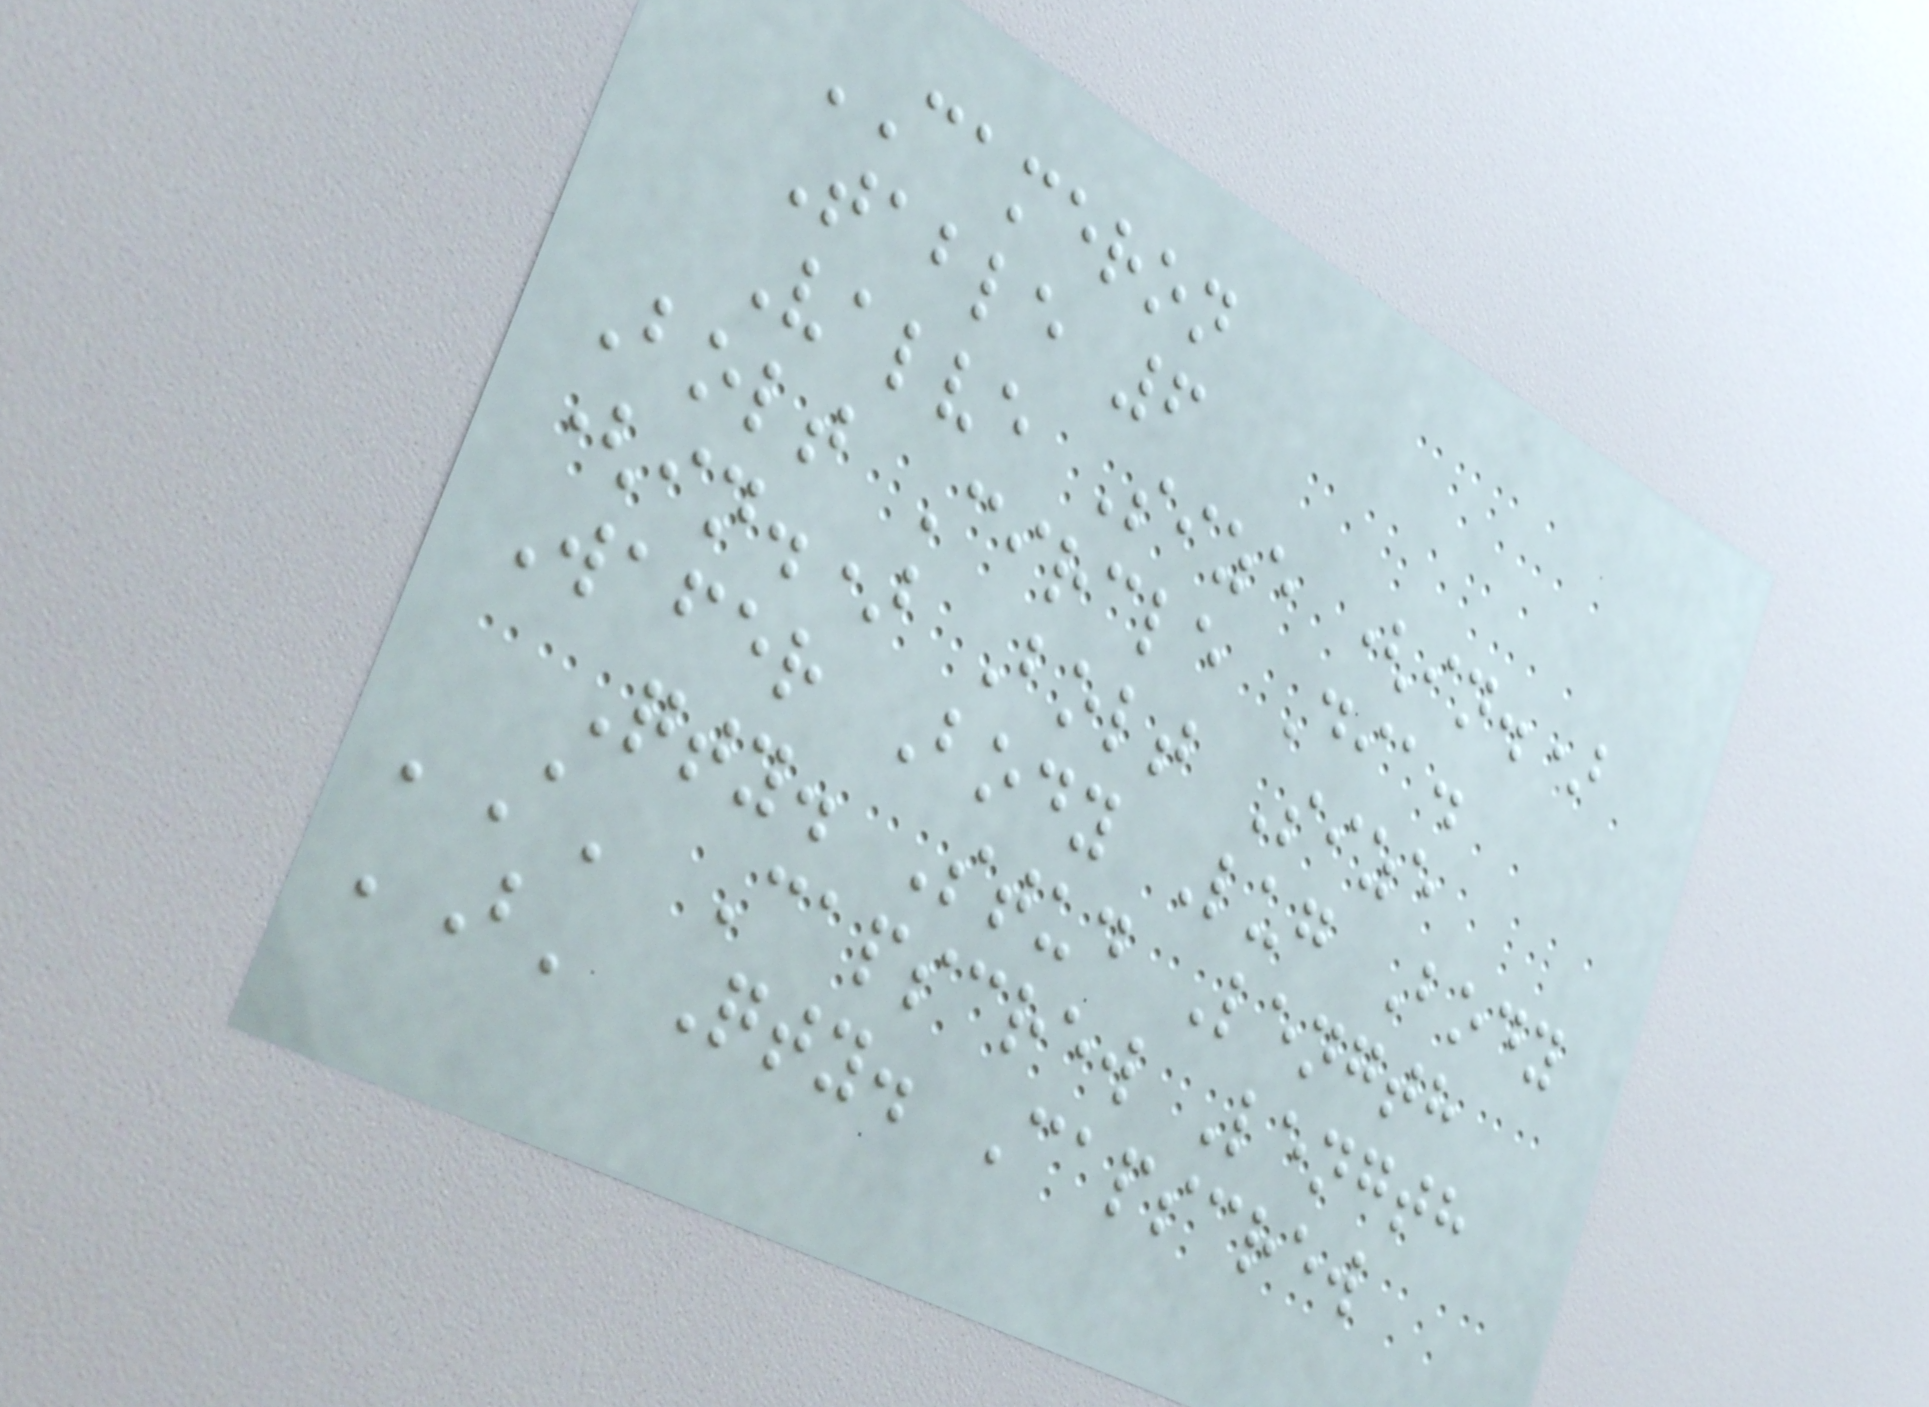CAMERON
Table 6
Valve Size (in.)
Bolt Circle Dia.
(in.) Bolt Size
Wafer Body Lug Body
Qty. Stud Length
'A' Capscrew Length
'B' Qty. Capscrew
